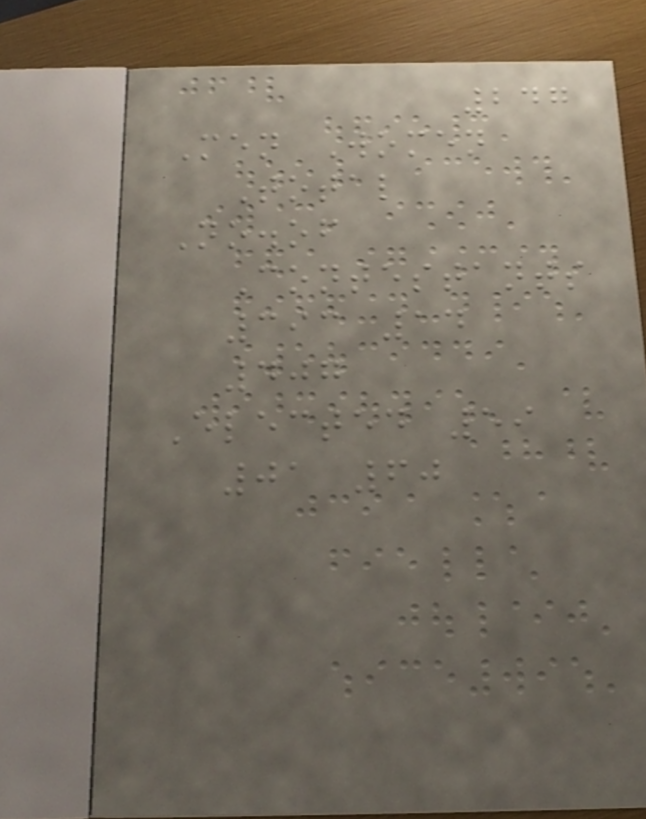247
Men Women
Total
No.of
Contestants
393 14
407
Elected 59
01 60
